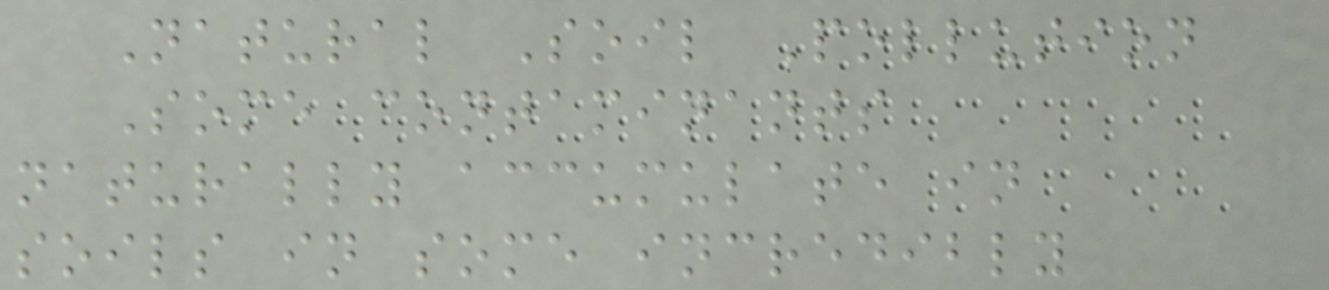Natural Soil Pollution
Some contaminants
naturally accumulate in
soils in some incredibly
